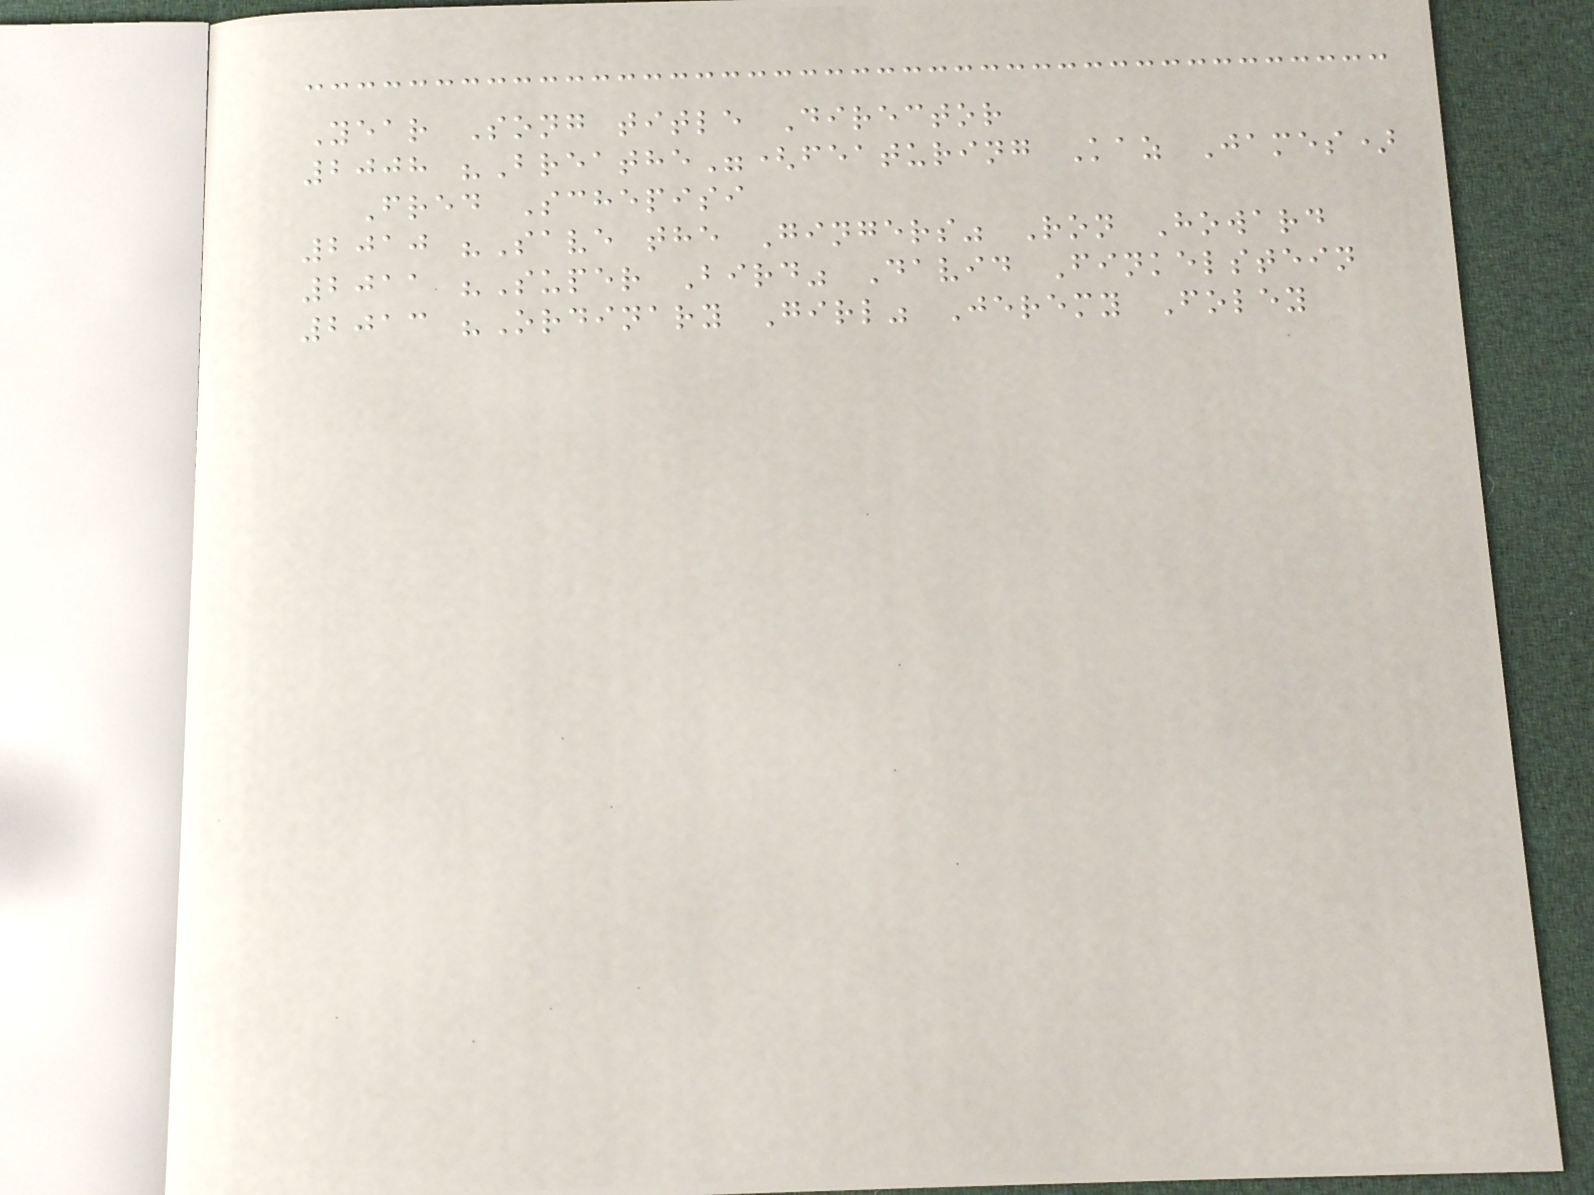Year Song title Director
2008 "Breathe"(featuring Kaz James)
Fred Schepisi
2010 "Save the Gingers" Ron Howard
2011 "Super Bird" David Finkelstein
2013 "Ordinary Girl" Jeremy Foley
